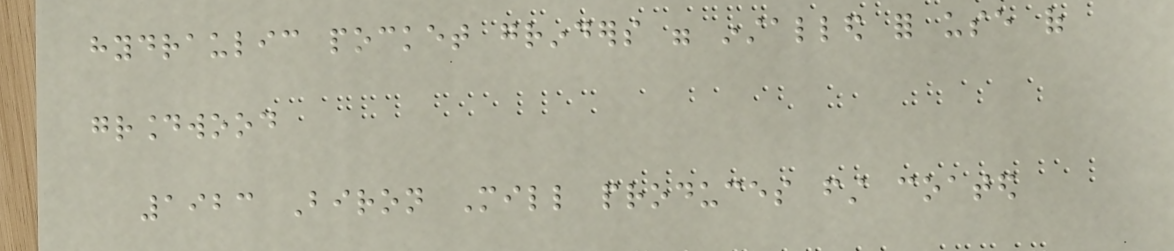hydraulic pocket grinders were installed for use of
groundwood
1923 Biron Mill produces first coated
